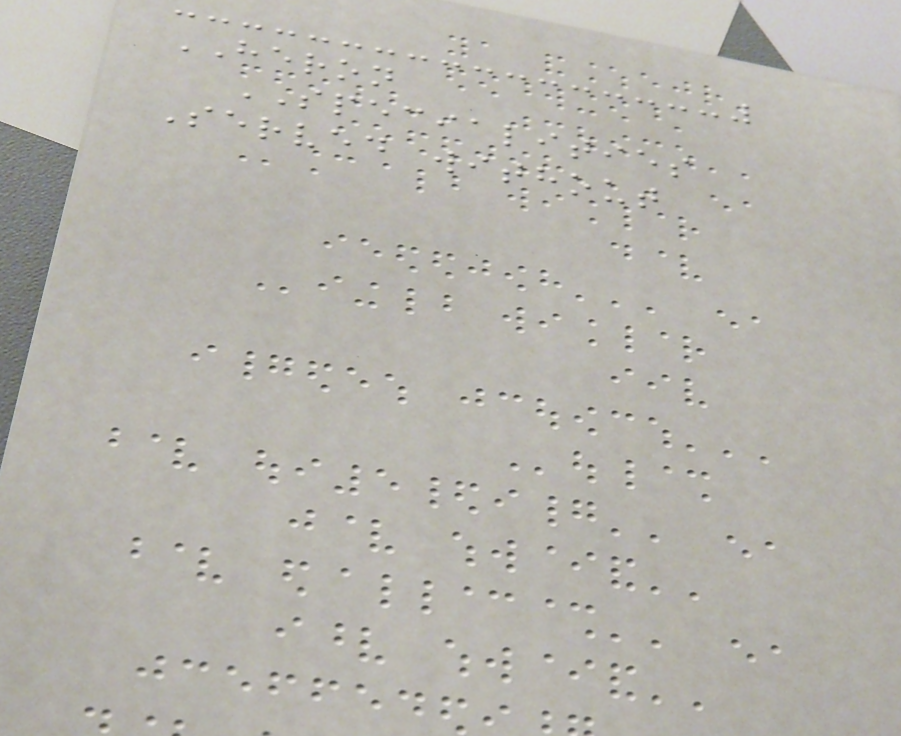HERON
SPECIALITIES
Served without
